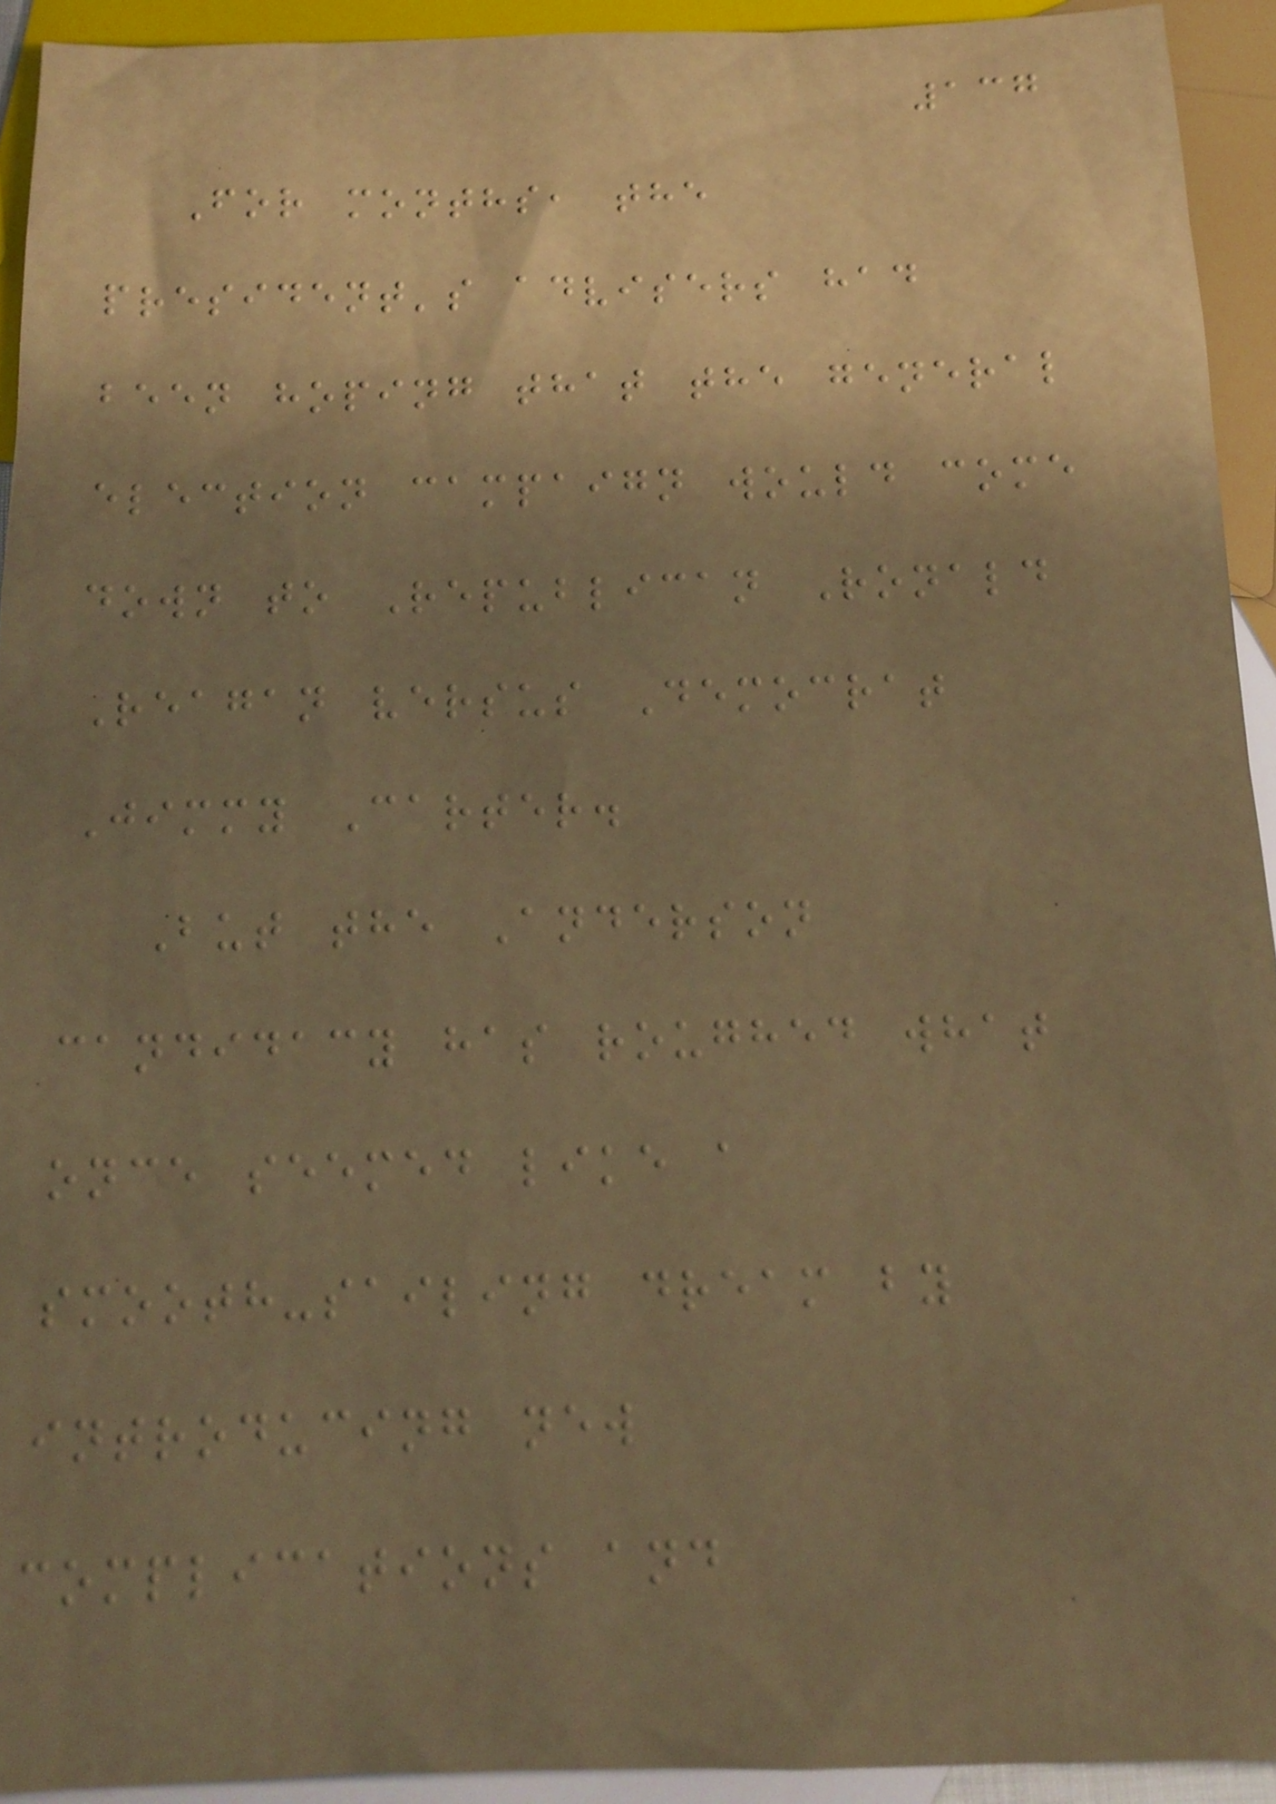137
For months, the
president's advisers had
been hoping that the general
election campaign would come
down to Republican Ronald
Reagan versus Democrat
Jimmy Carter.
But the Anderson
candidacy has roughed what
once seemed like a
smooth-sailing dream by
introducing new
complications and
